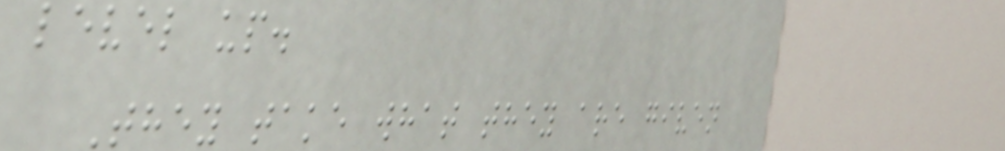level up.
They take what they are given
